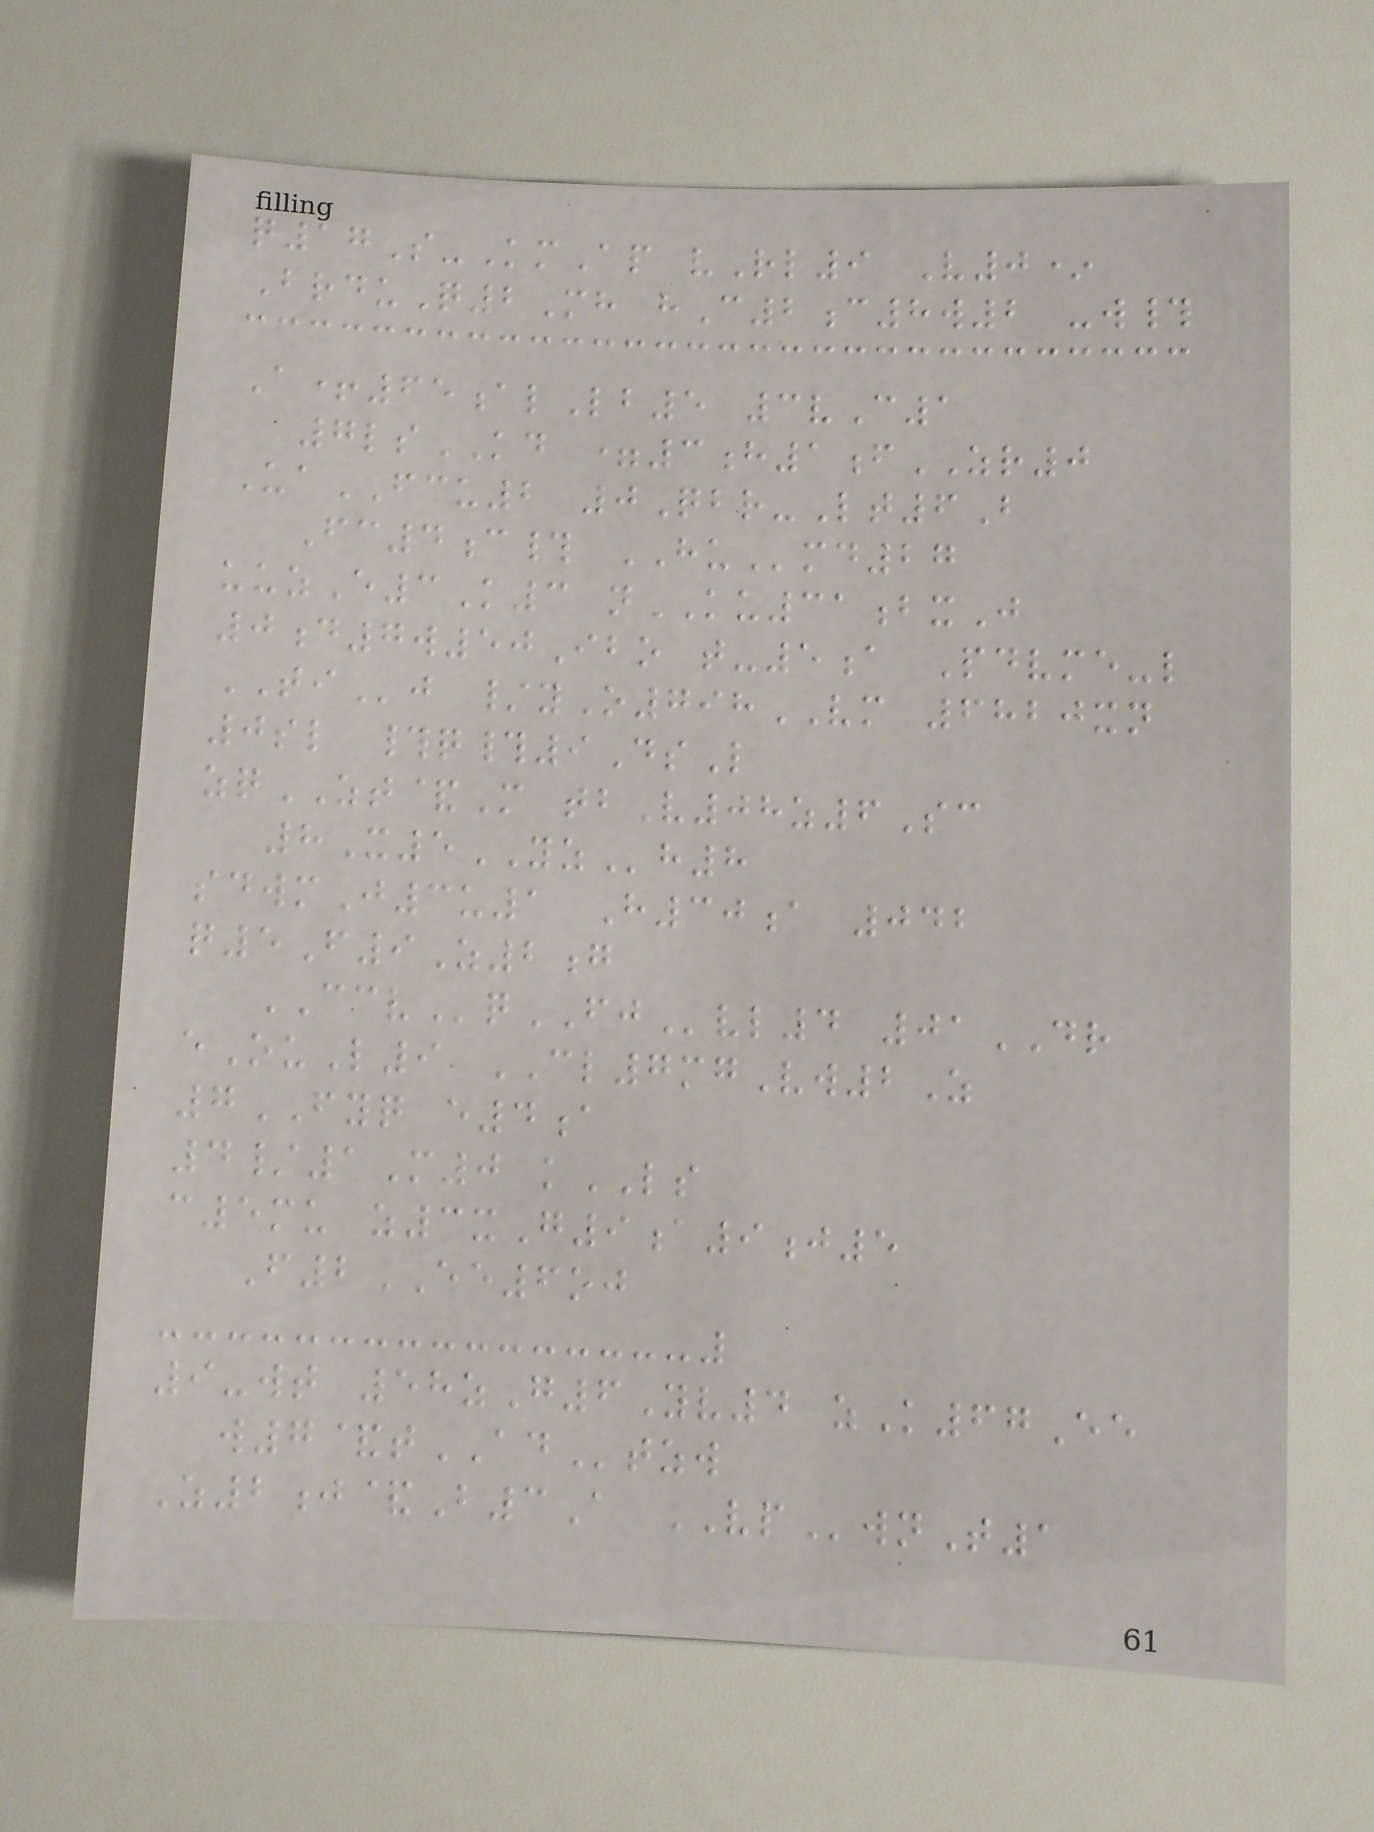q17S-KmAp vRl9 V0*
BrduQ2Mh hC2c8w2 -w#
A+65alLb5 3vC1
7lsKD =3h1fZR0
UaFCU2 0Qbr-Lt6B
Fc4c# HUmd27
uuzE3K3 nKU31bxJ
0d7w50Ibo t-5a Pdvme-l
TIj /yO798VM 6820xn
0sl #q#9DsL
zqZT&M tbV08z6Sc
8X5YZh8
sdwmJ3u1 H30a 042
q5F9Z2g
CCVqFJvl4 01DR
eOuL9 CL7mgVw2Z
7FYQ e4a
4/1M0 kLS
c5mu z3xG9a9j5
F2EE6oj
9-wt 58zG6Yv4 zK67Ee
w7&tADtzw
Z2j&B3A VPwnT1
